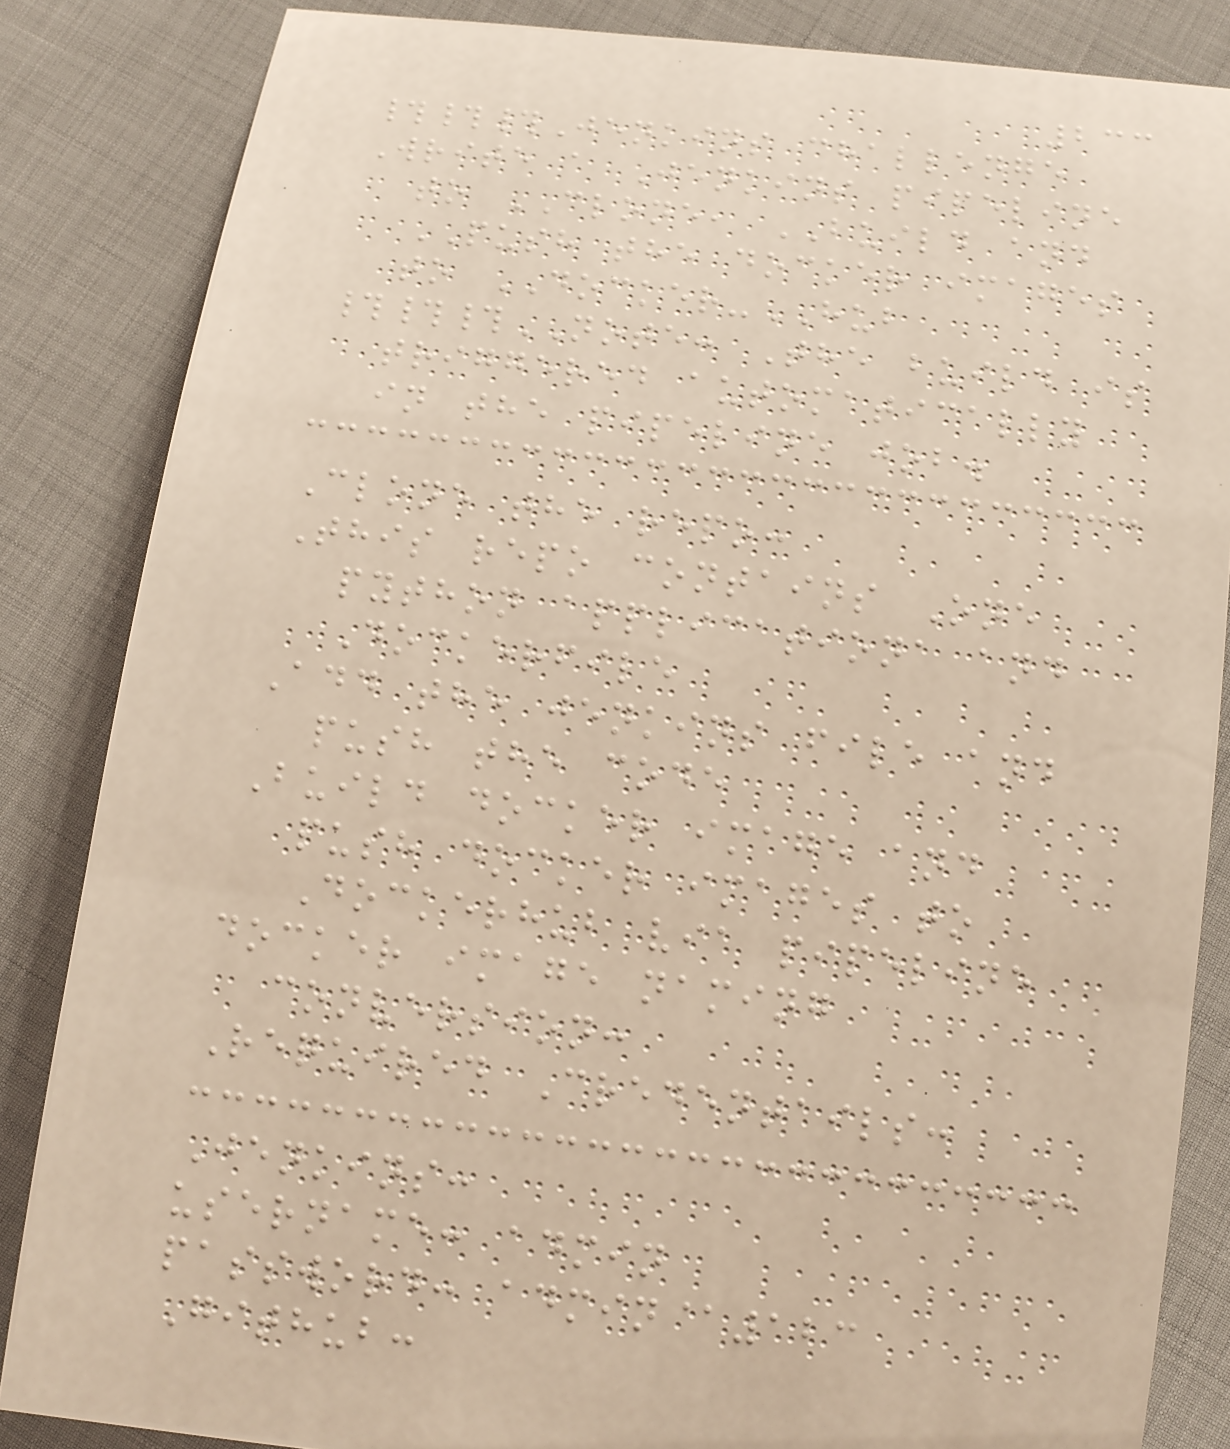233
###Jenkins challenge
Write a Jenkins pipeline
to CLONE, BUILD and
PUSH the docker images
to DOCKER-HUB
###NOTE: The build is
triggered automatically
in the pipeline job.
Clone the repo:
This repo contains One
python applicationa and
Dockerfile
Add the jenkins file and
push the code
Build docker image and
push docker images to
Dockerhub via pipeline
docker image naming
conversion:
Required Credentails:
Jenkins:
username: admin
password: admin@123
Github:
